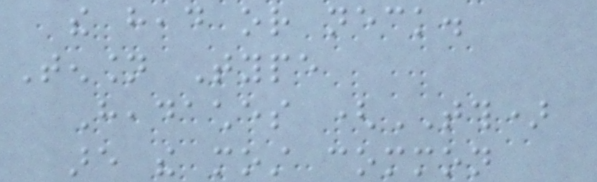the head or neck.
Tension Type
Headaches (TTH)
are the most common
